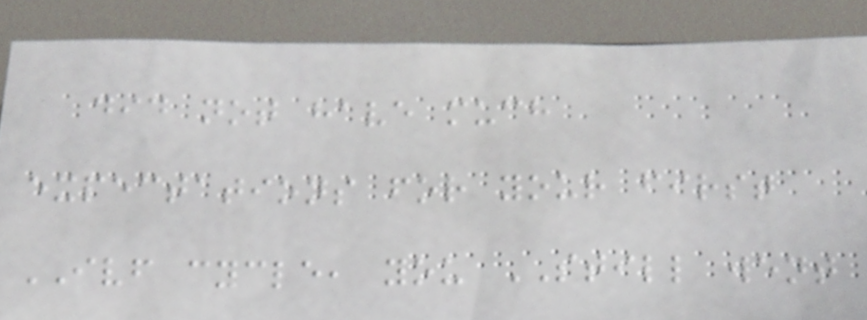did not have much
expectations for your first
IVF cycle, you STILL went
